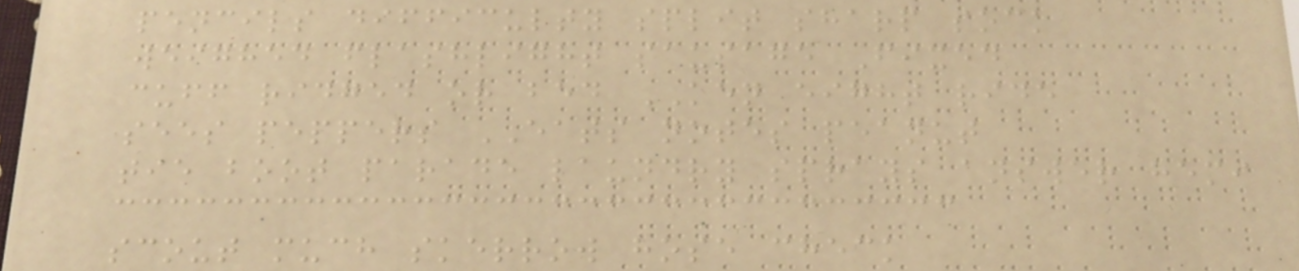pencils difficulty split sharp sock
weighed flashlight sausage Fixed
cuff ridged or bed KEN eight ride
sees peppers EATS notes peanut
tie boot parade laundry sprays answer hemi
scout much skerrow hose check
